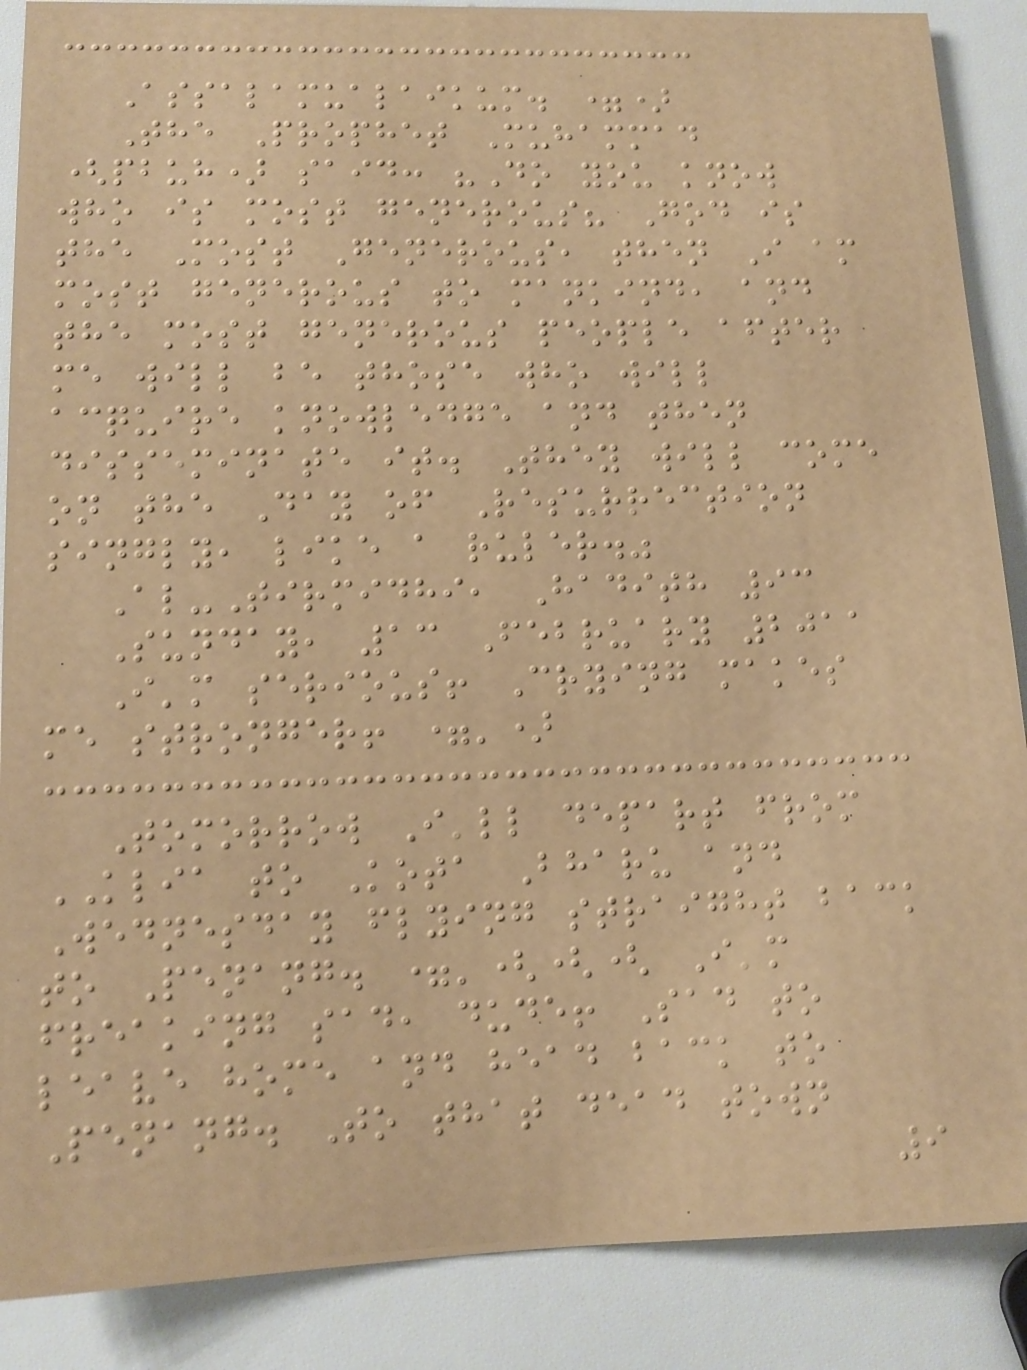Assalamualaikum. =)
The Prophet Muhammad
(pbuh) said: "Do you know
who is most generous? God is
the Most Generous, then I am
most generous to mankind, and
the most generous people after
me will be those who will
acquire knowledge and then
disseminate it. They will come
on the Day of Resurrection
singly, like a ruler."
Al-Tirmidhi, Hadith 93
Sunday, 13 February 2011
I'm serious! Crying makes
me stronger! =')
Tomorrow I'll depart from
KLIA to Kota Bharu and
Wednesday flying straight back
to Penang. ='((( I'm
freaking sad, dude! Sad to
leave home and head back to
Penang. To that dead town
9
